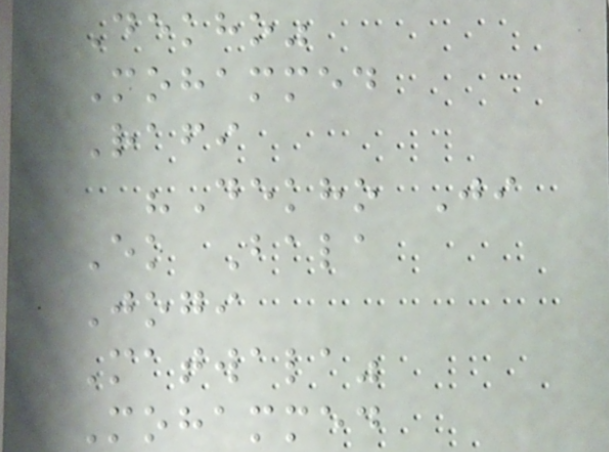Dekho"
Mohammed
Rafi
"Dekho Ji
Ek Bala
Jogi
Matwala"
Mohammed
